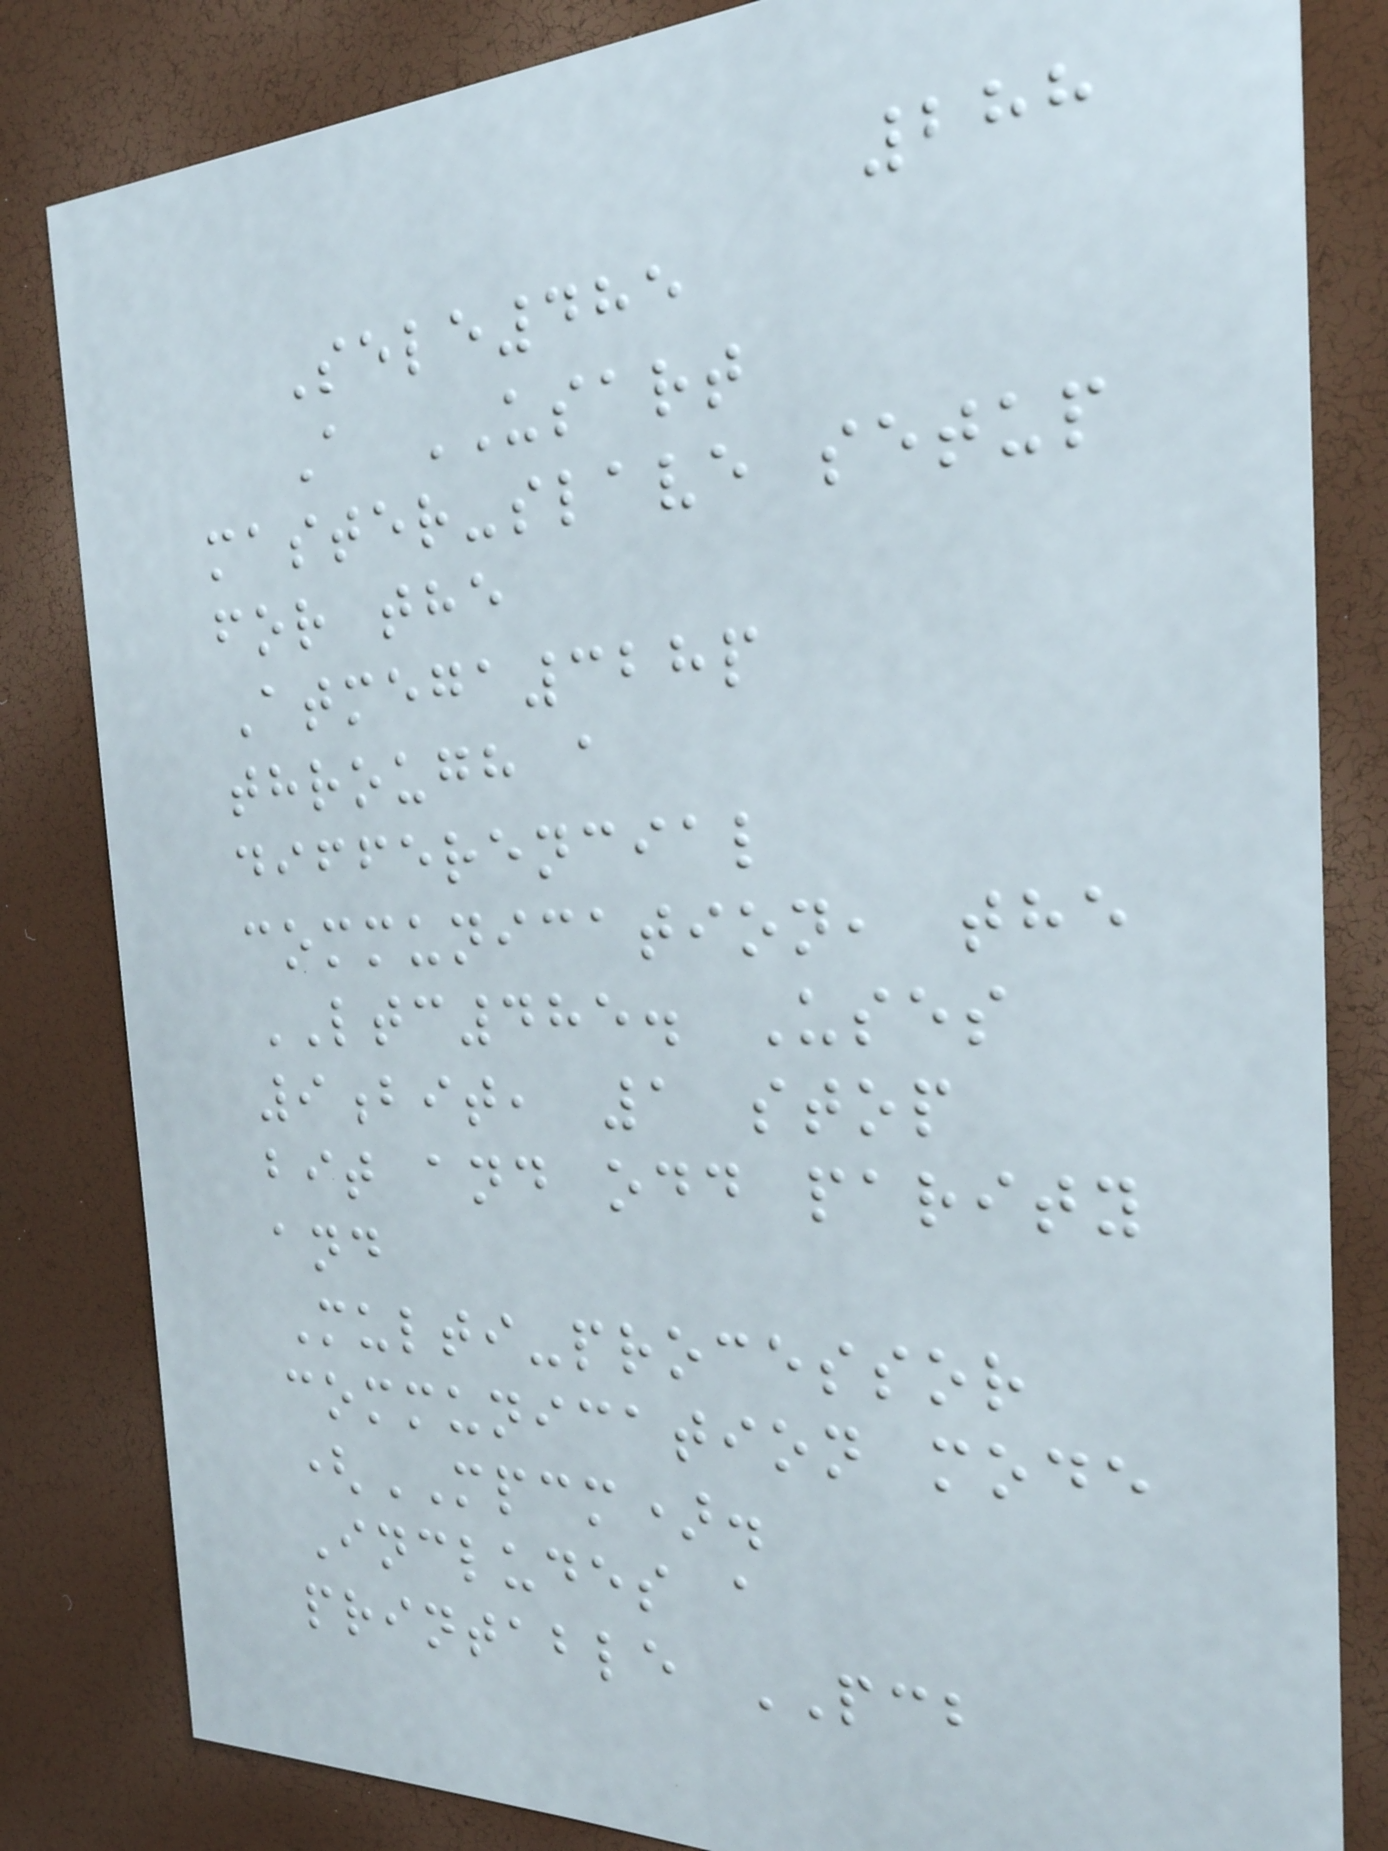288
Sele485
A USART
master-slave setup
for the
Atmega328p
through a
differencial
communication, the
LTC485. Uses
9bit, 1 stop
bit and odd parity
and
Multi-processor
communication mode
(MPCM).
Includes a
printable PCB
